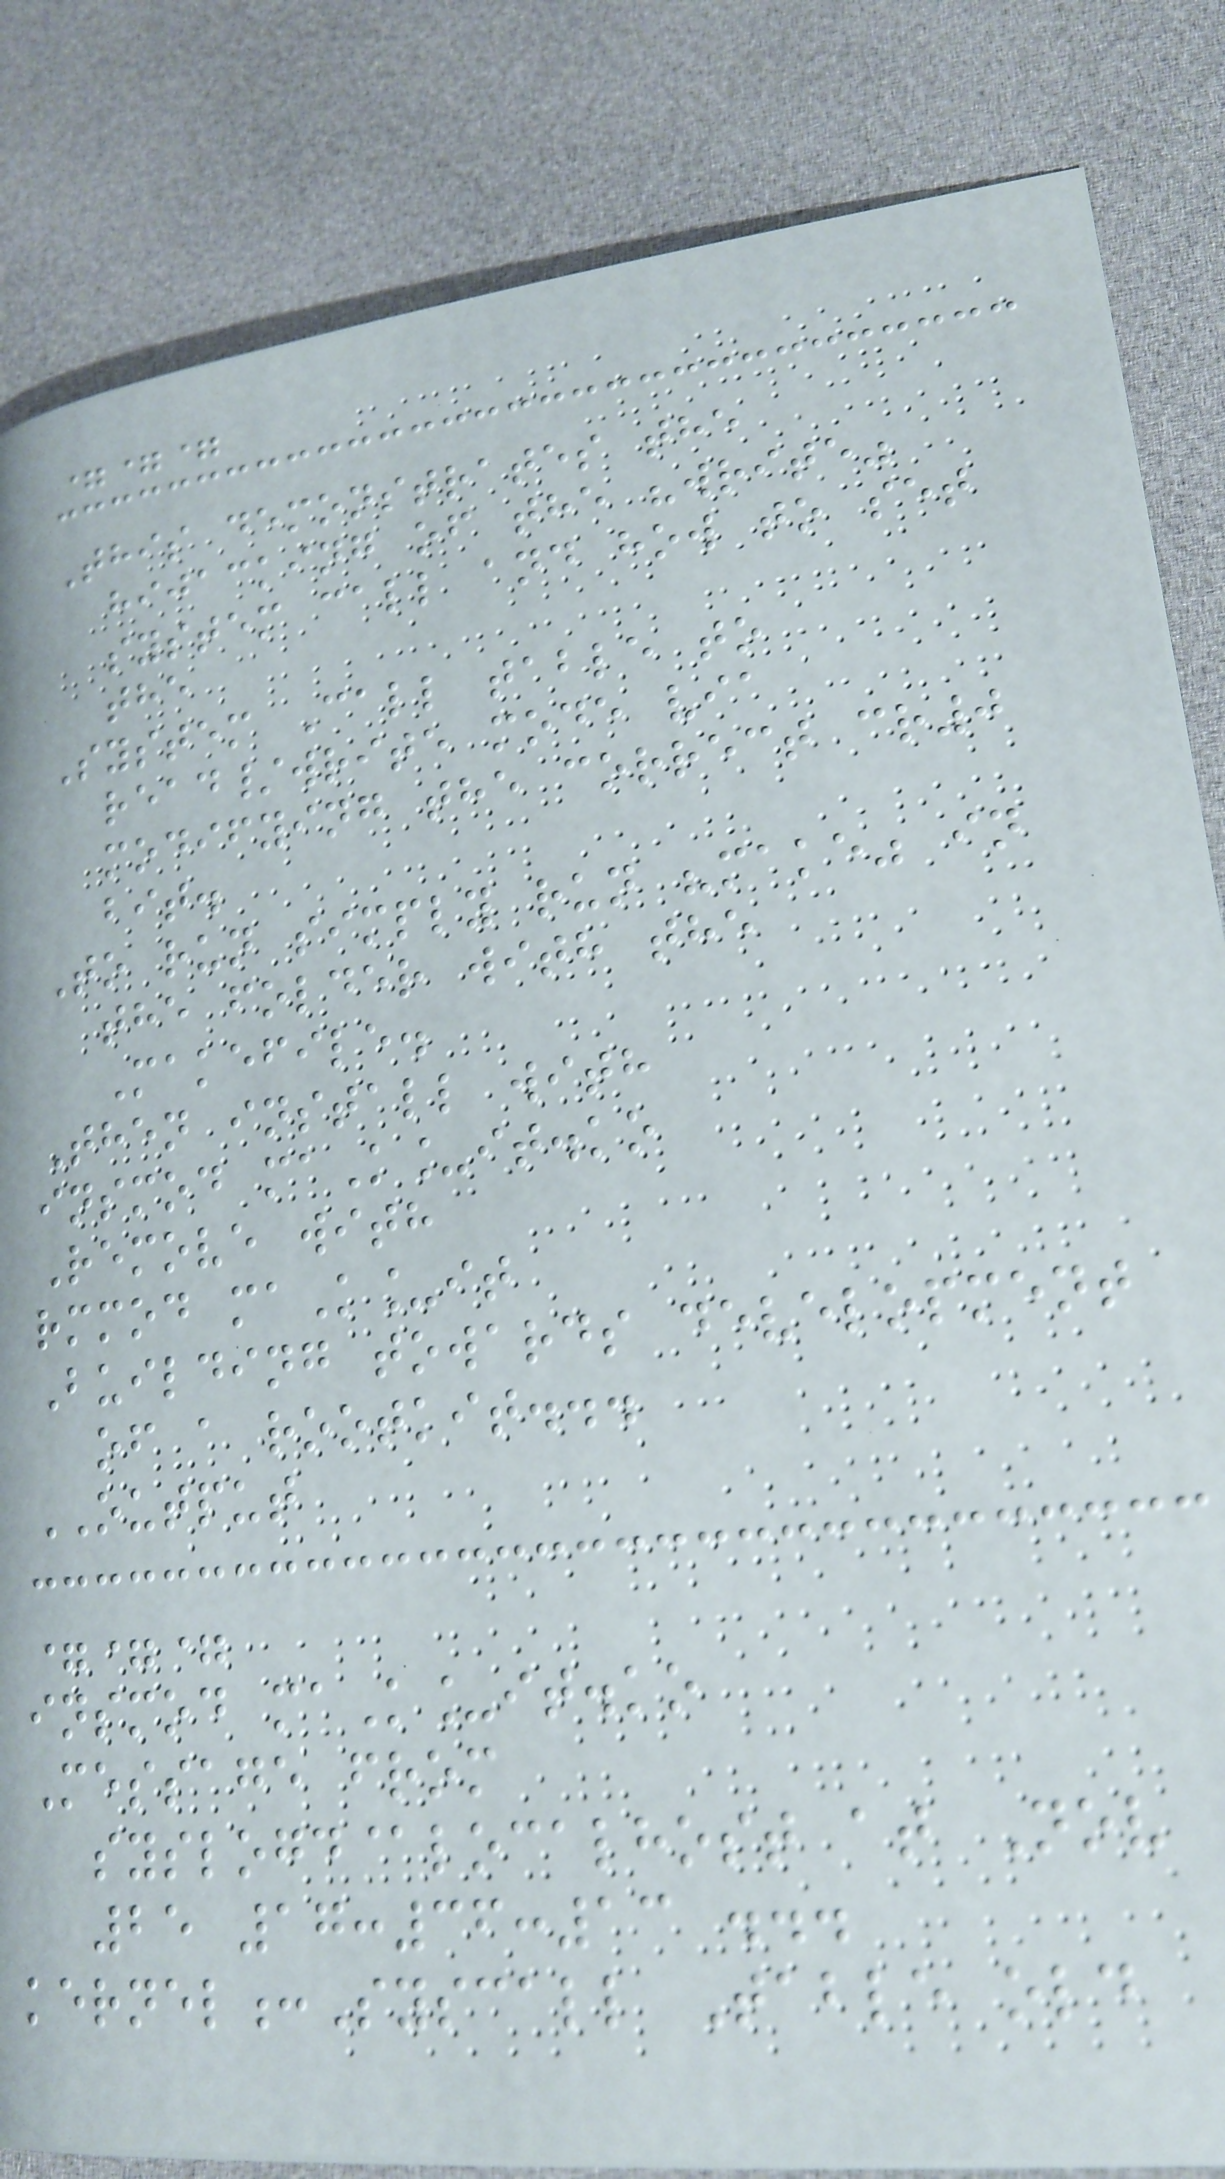===
This demonstrates the
hijacking of the "write"
system call and how to set
the
System Call table to
read/write mode via
modifying the correct cr0
bit.
To run simply run "make" in
the folder with the
Makefile.
Then install with
insmod maK_it.ko
Remove with
rmmod maK_it
Building towards development
of a rootkit...
OUTPUT
===
insmod maK_it.ko
Message from
syslogd@localhost at Nov
25 17:36:13 ...
kernel:Syscall Table old
